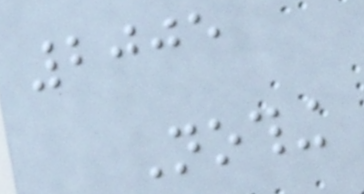2005
Nothing
